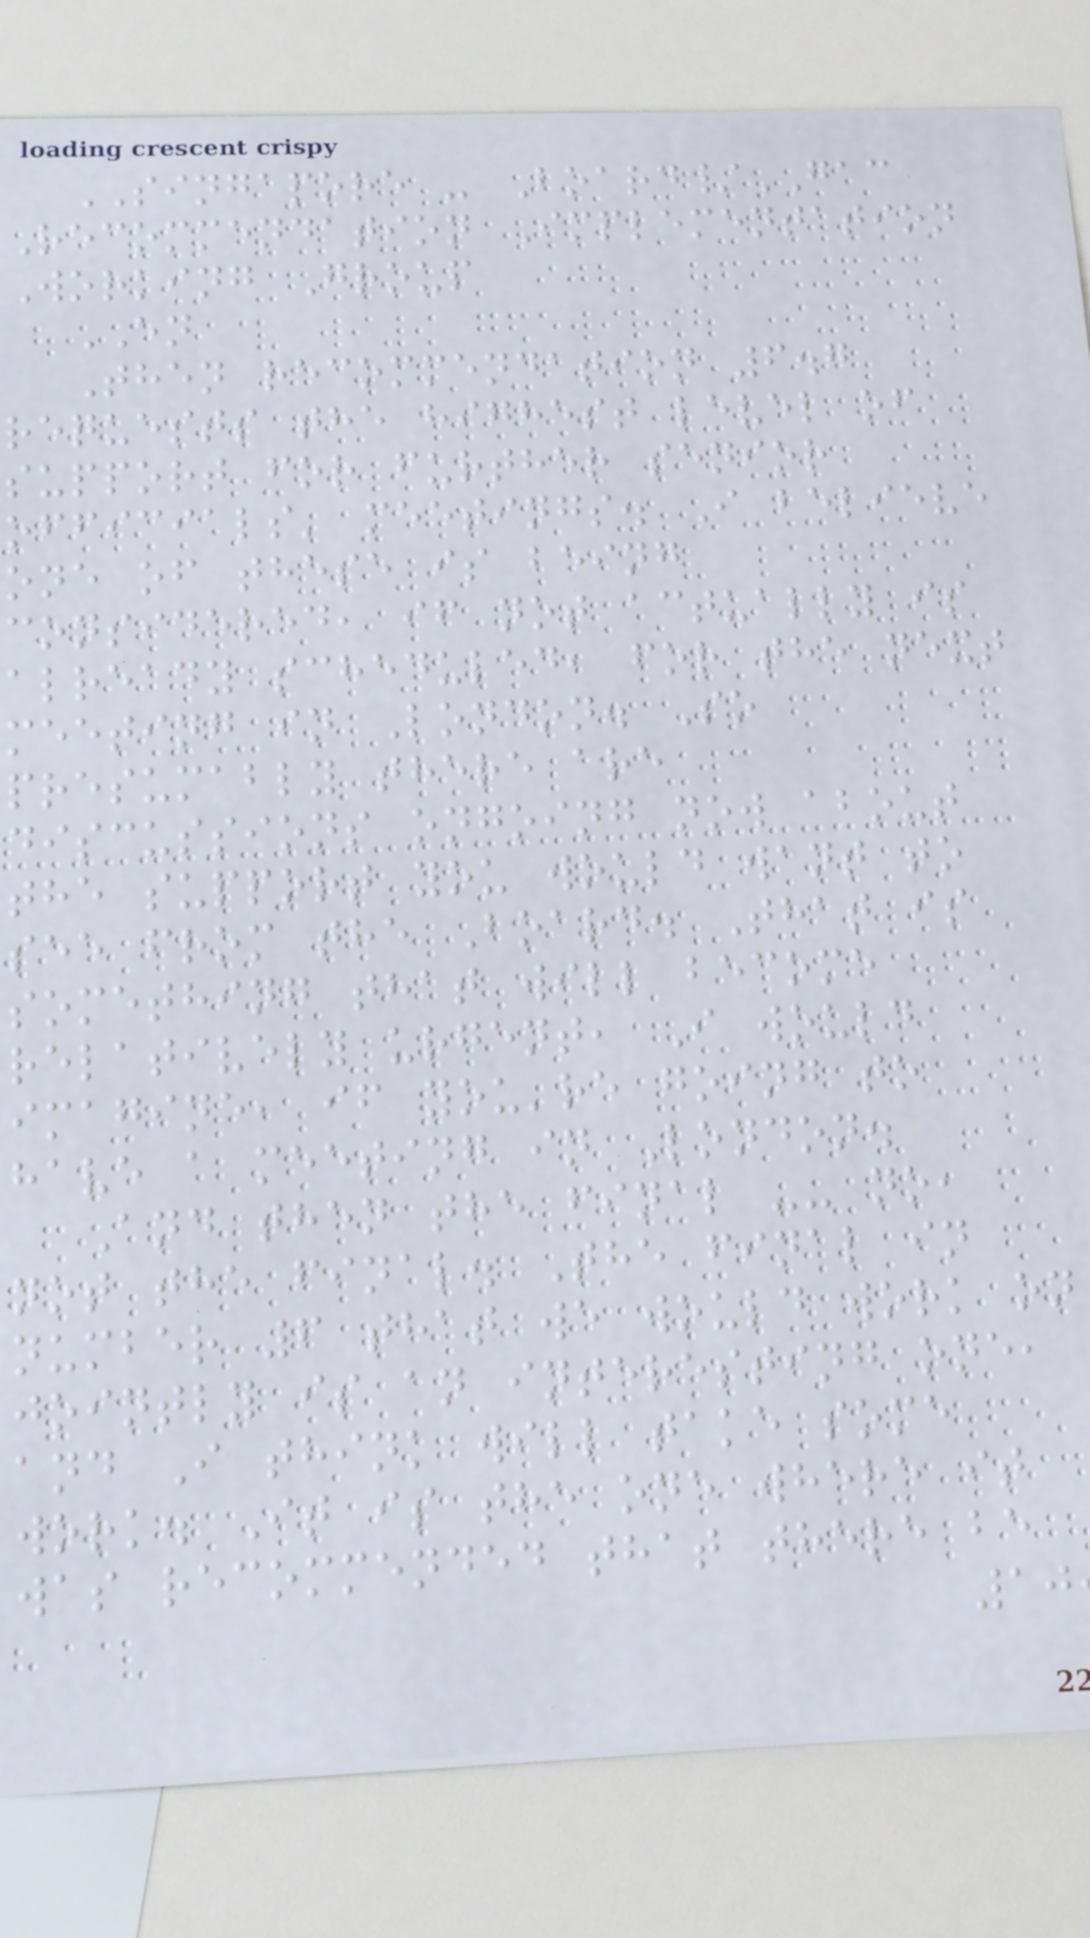SINGAPORE - Board/GAC
Recommendation Implementation
Working Group
EN
Then recommendation 6.7
requests the highest level of
support for further senior
officials' meetings. I believe
one of these is being
considered, if not actually is
already scheduled, for the next
meeting in London. So
presumably there are
discussions ongoing now about
the support you would want to
see from the Board. That is
something that will become
relatively urgent, I would
imagine, if you're going to
have a meeting in London.
And then the final -- no,
not the final. The final in
number 6 that we would work on
jointly is an interesting one,
and I think will take some
work. It is the one where it
was recommended that there be
